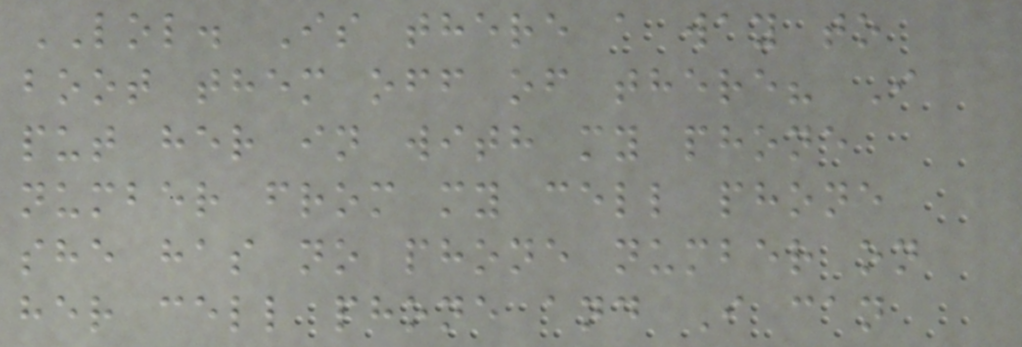LOL. Is there a way to
boot them off of there? I
put her in with my phone
number from my cell phone
she has no phone number on
her cell phone and I can
